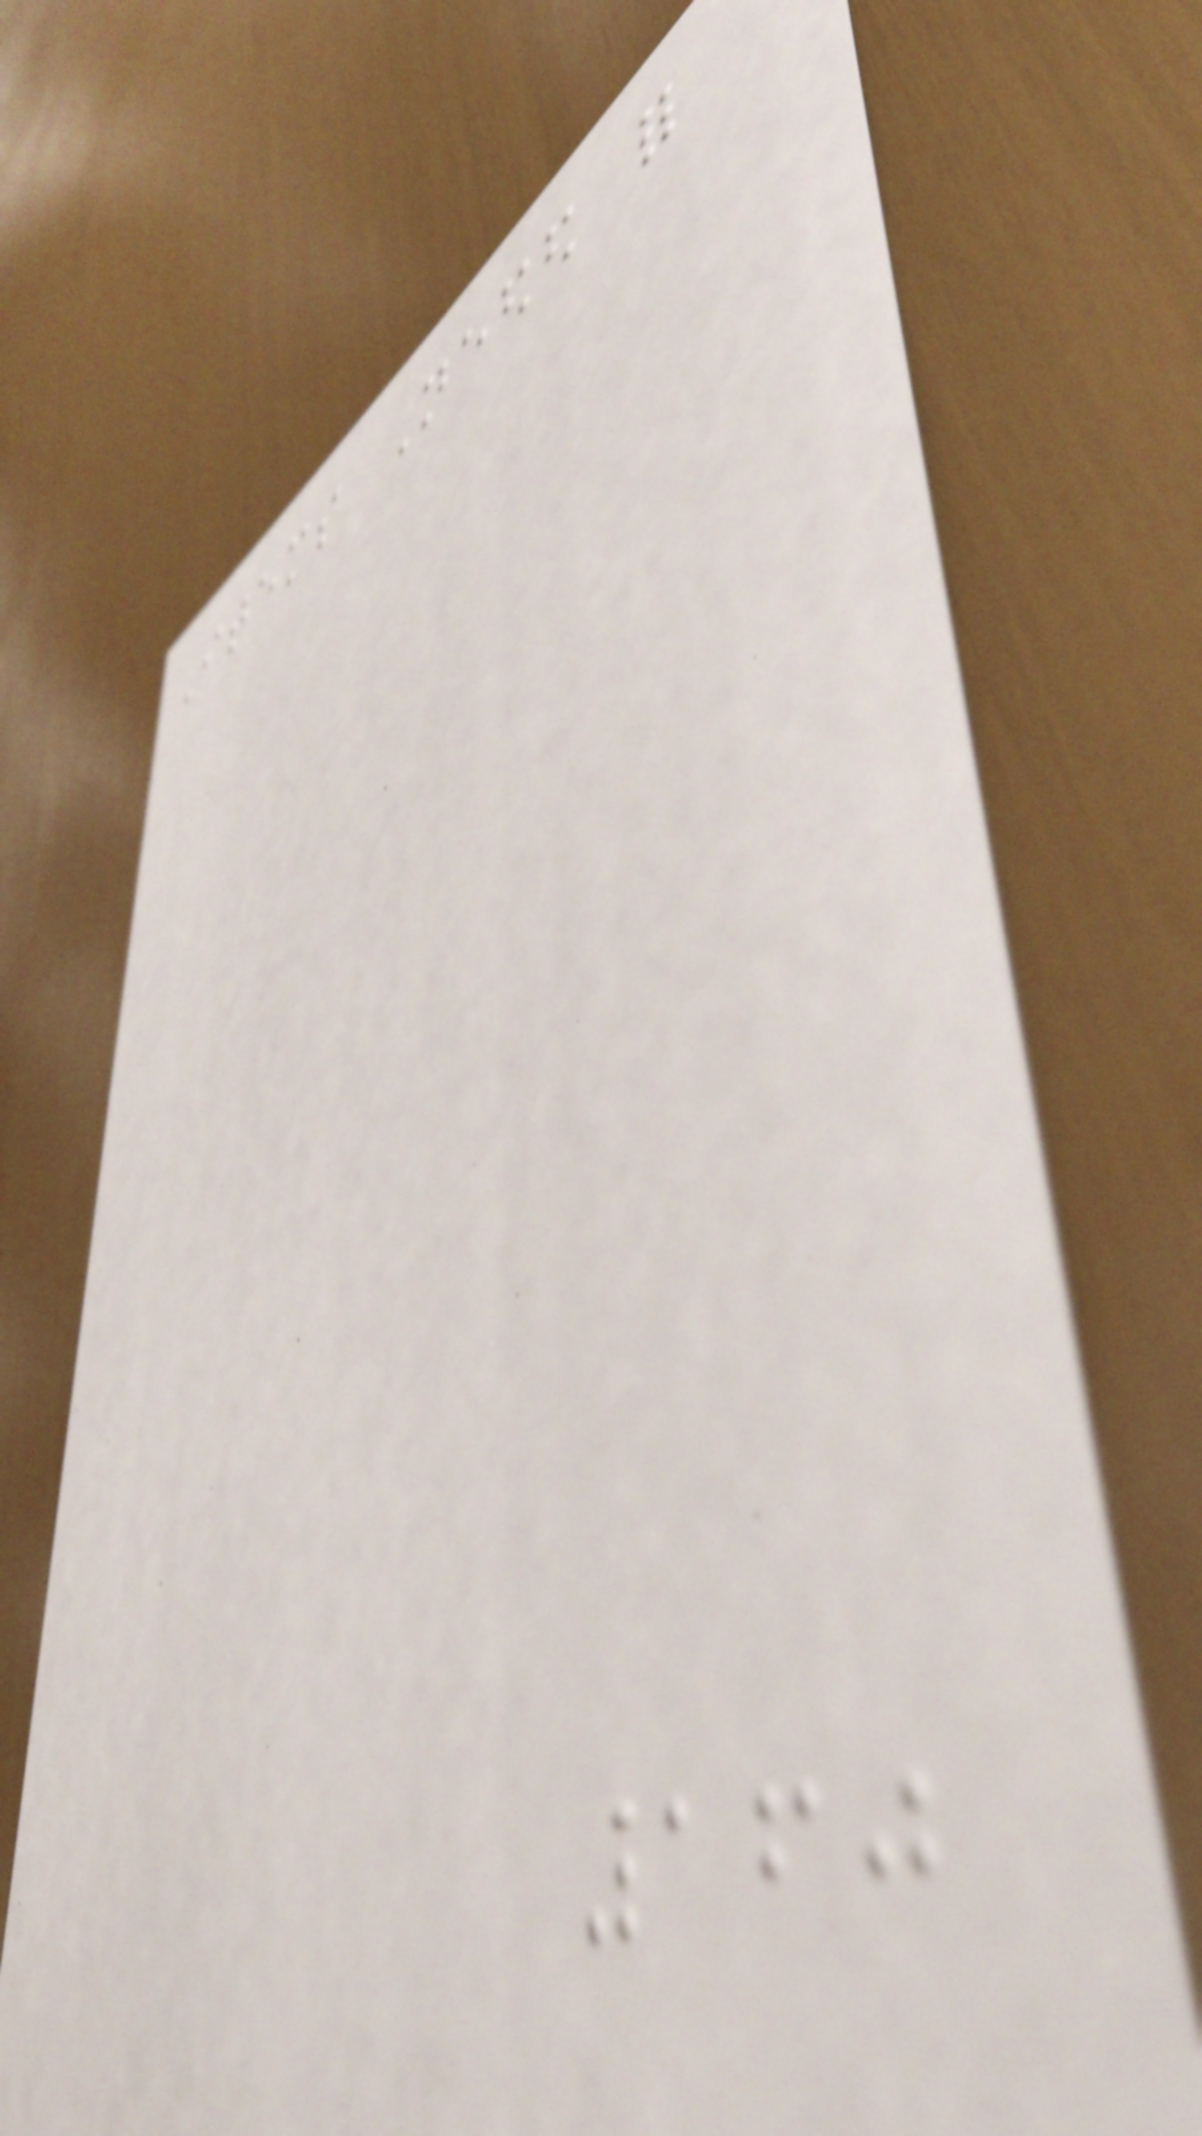Items Needed for
160
